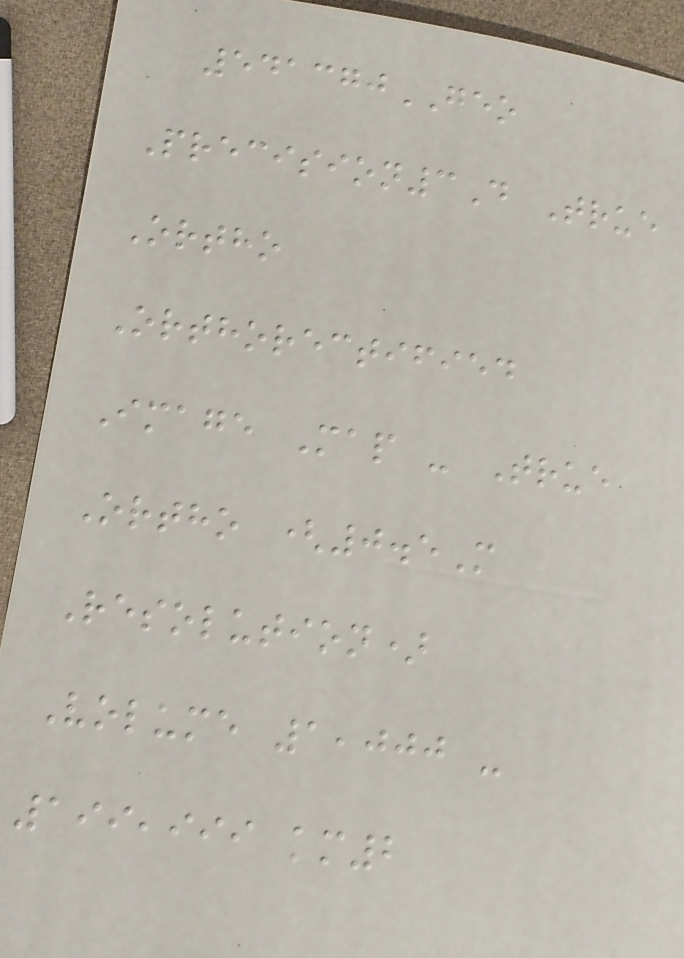541370GEO
Precision3D True
Ortho
Orthorectified
Image Map - True
Ortho (0.5M
Resolution)
Volume 1,000 -
199,999 km2
